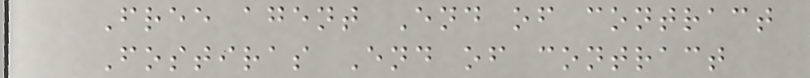Free agent End of contract
Fostiras End of contract
